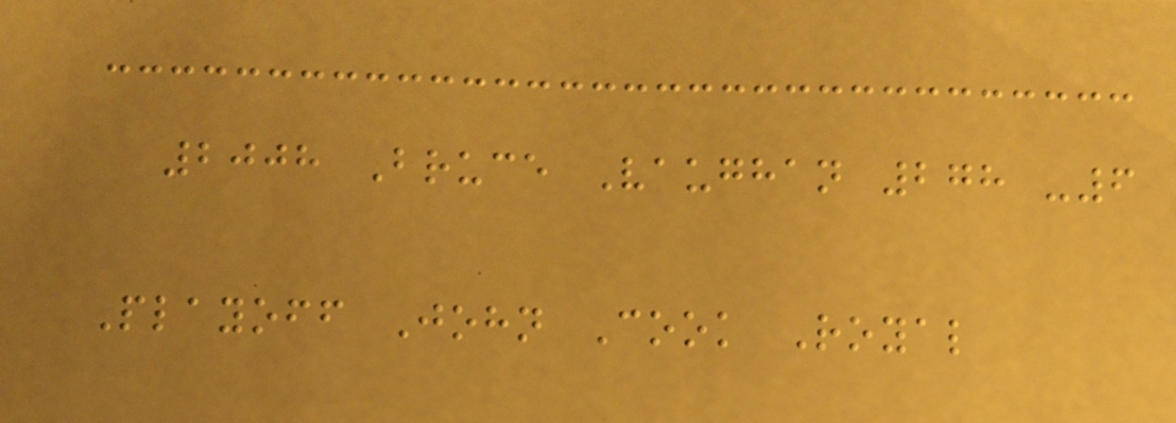2008 Bruce Vaughan 278 -6
Playoff John Cook Royal
